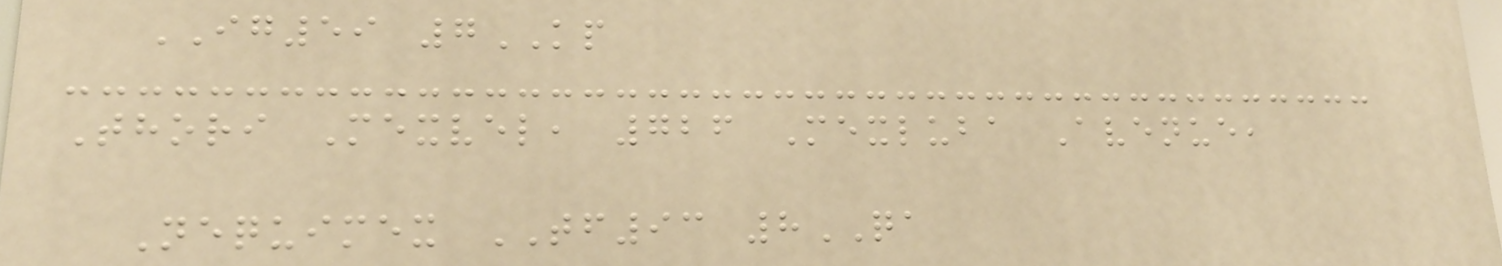IG59 7KP
Thori Mexvel, 726 Mexluba Avenue,
Nequimex TF93 8QA
